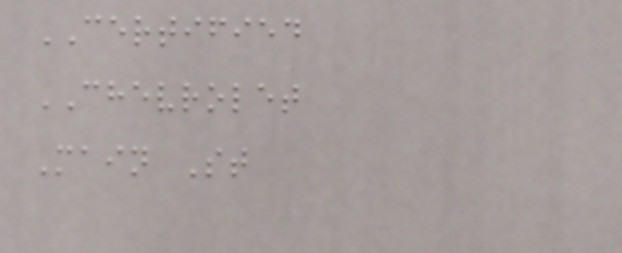CERTIFIED
CHEVROLET
Main St
